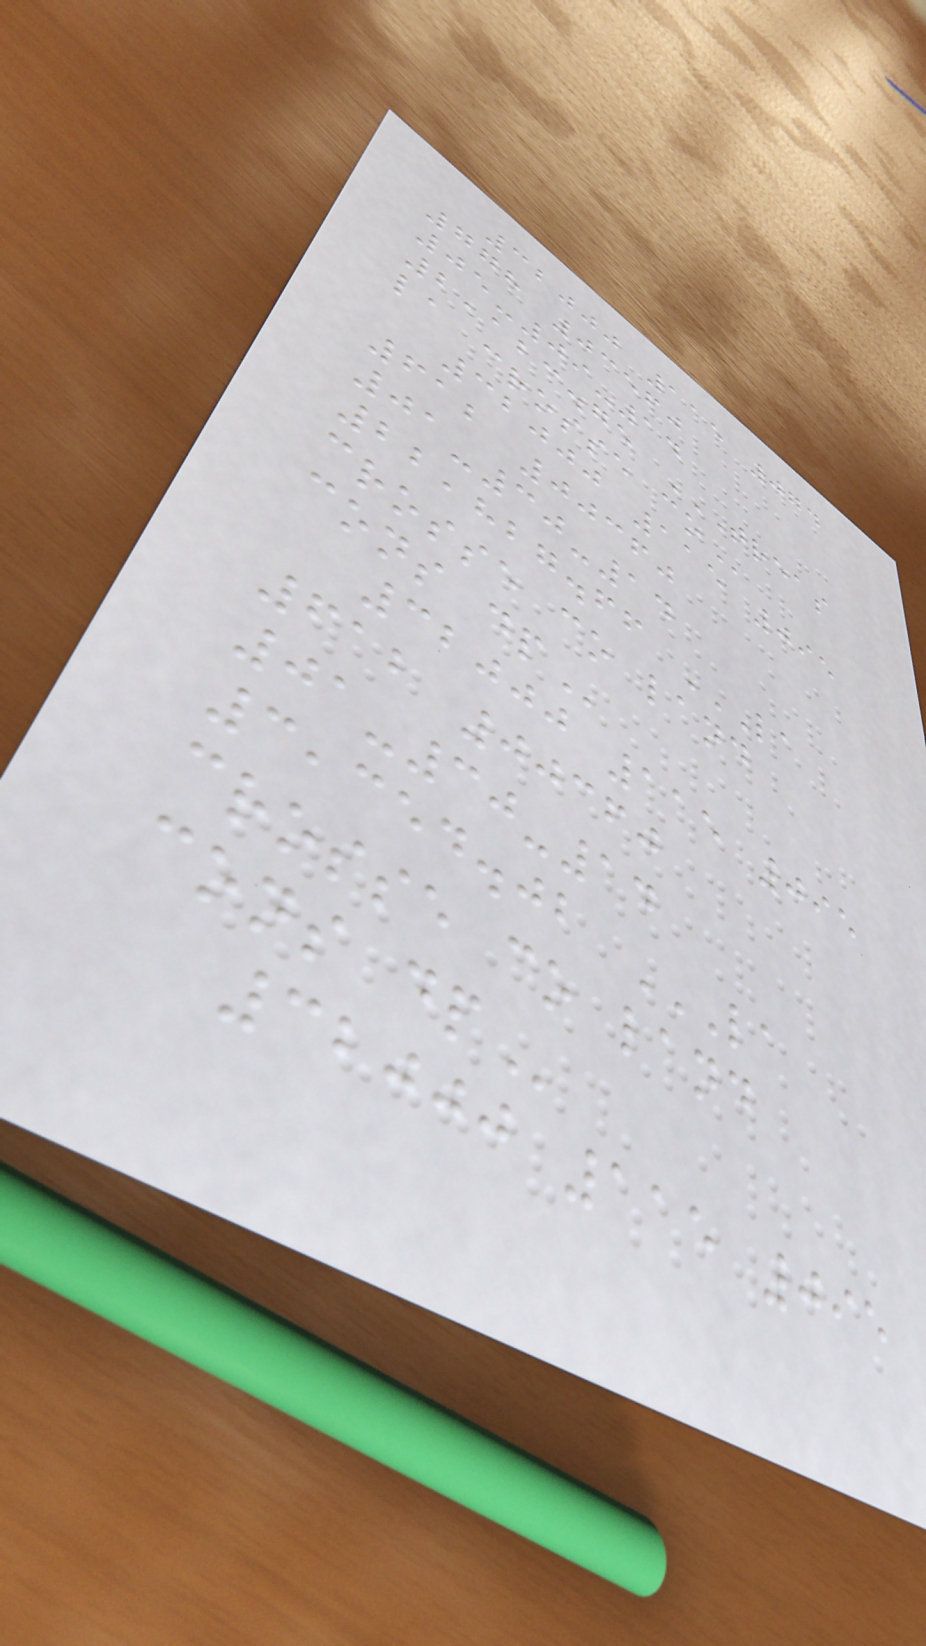32000 115 074
778 03560
05-09-14
2,123.75 TREAS
LA CROSSE CO
32000 115 095
612 00360
01-30-14
22,827.66 LA
CROSSE CO LAND
CONS DP
32000 115 095
612 00360
01-30-14
3,354.02 LA
CROSSE CO LAND
CONS DP
32000 115 095
